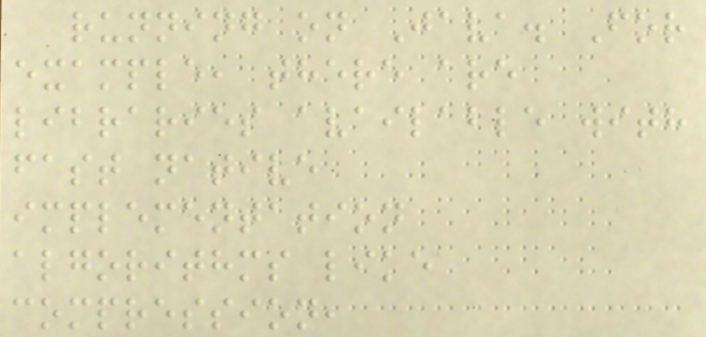running on Java. For
example, there are
libraries available with
fast native
implementation
algorithms like
compression,
